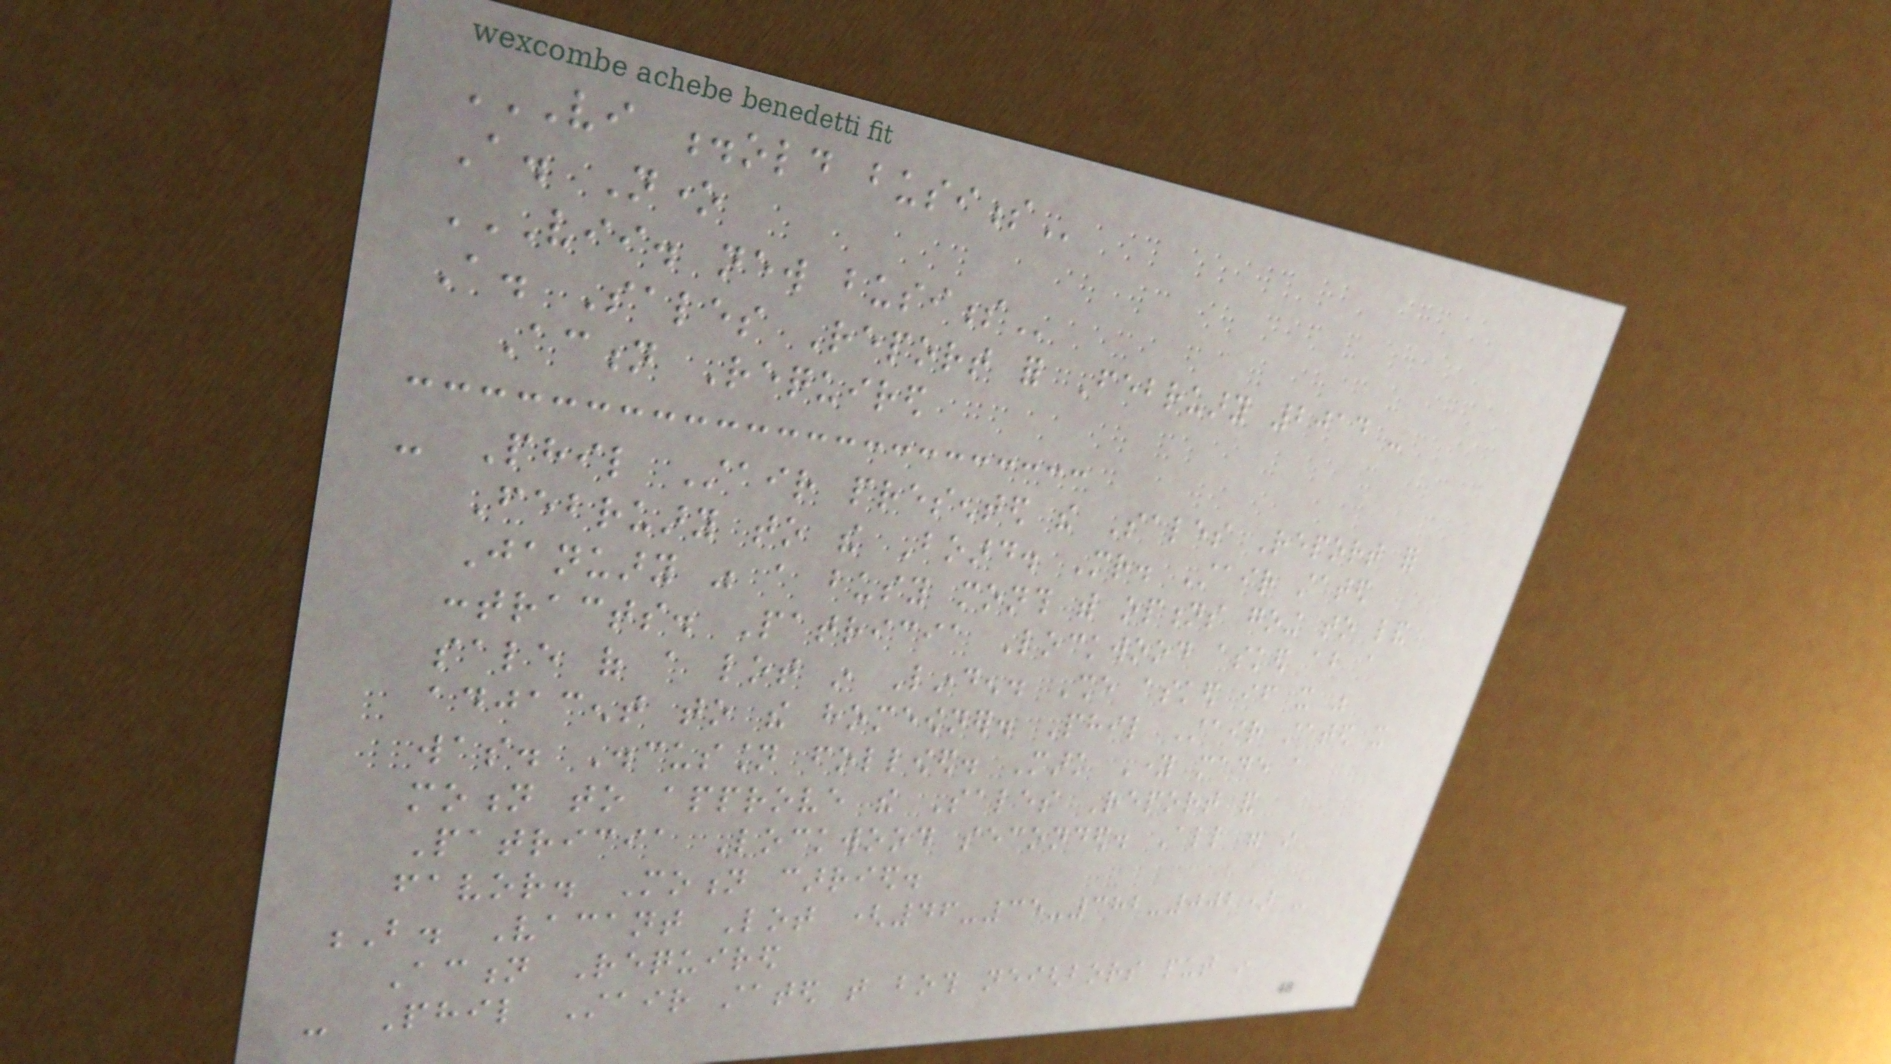VI .OLD BUSINESS
A. None
VII. NEW BUSINESS
A. Sales Report for February 2014 -
Action Required
- Phil Stair presented the Sales Report for
February to the Board. Mr. Stair stated
January was a busy month with options going to land
contracts. Patricia Lockwood asked about a
sale of a lot in Linden. She asked if it was
adjacent to the homeowner. Phil Stair stated it
was. Discussion followed. Mark Young made a
motion to approve the Sales Report and
Patricia Lockwood seconded. All were in
favor. Motion carried.
B. Vacant Lot (46-35-382-002) -
Action Required
- Phil Stair stated that both neighbors put in
